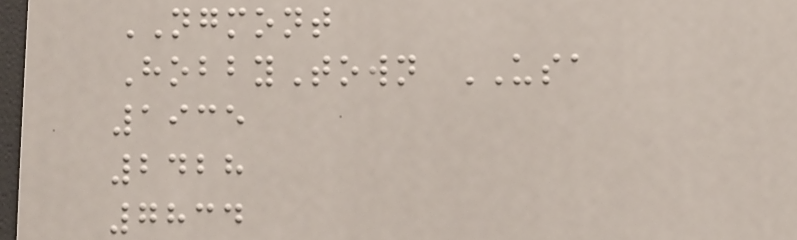NGMONT
HobbyTown USA
1935
2428
7834
